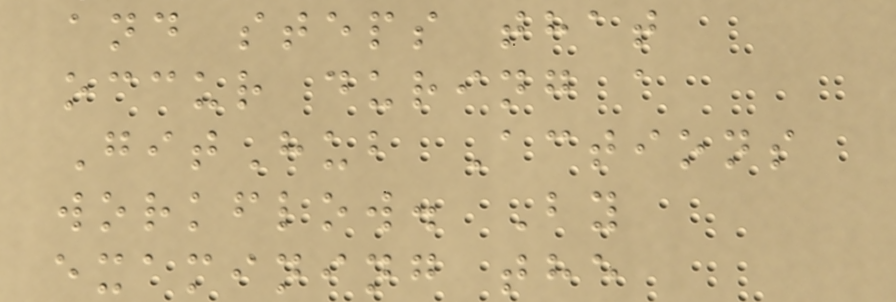and steps that
occur during a
GitHub Actions
workflow. By
examining the
